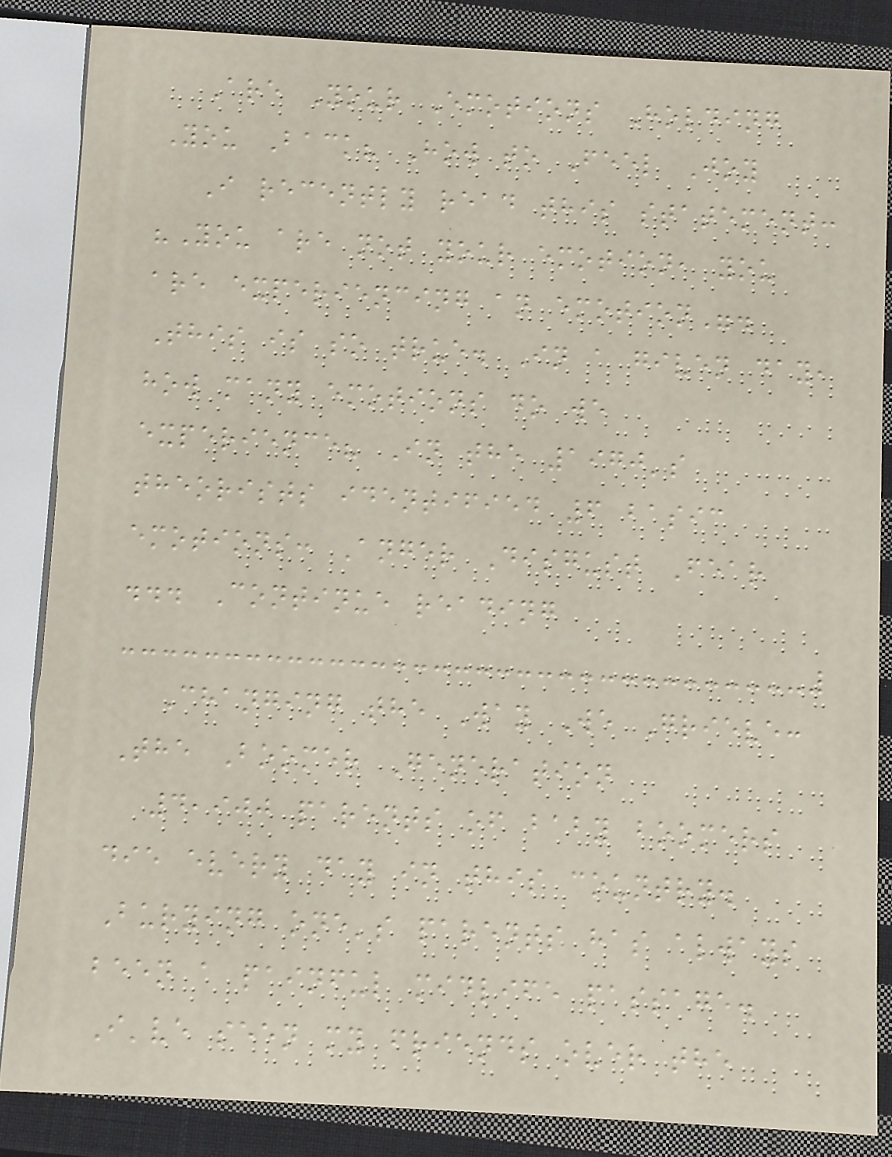Are Your Emotions Holding
You Back? How to Feel Joy
I recently read this statement:
"You are not your emotion, you
are experiencing an emotion".
This is so true. In a given day,
how many emotions do we
experience? In the 1970's
theorists identified 6 basic
emotions: Anger Disgust Fear
... Continue reading
Changing the Way We Grieve:
The Boomer Generation
4,900 parents of baby boomers
die every day in this country.
Burying one's parents has always
been a painful midlife passage.
I've seen my friends over the
